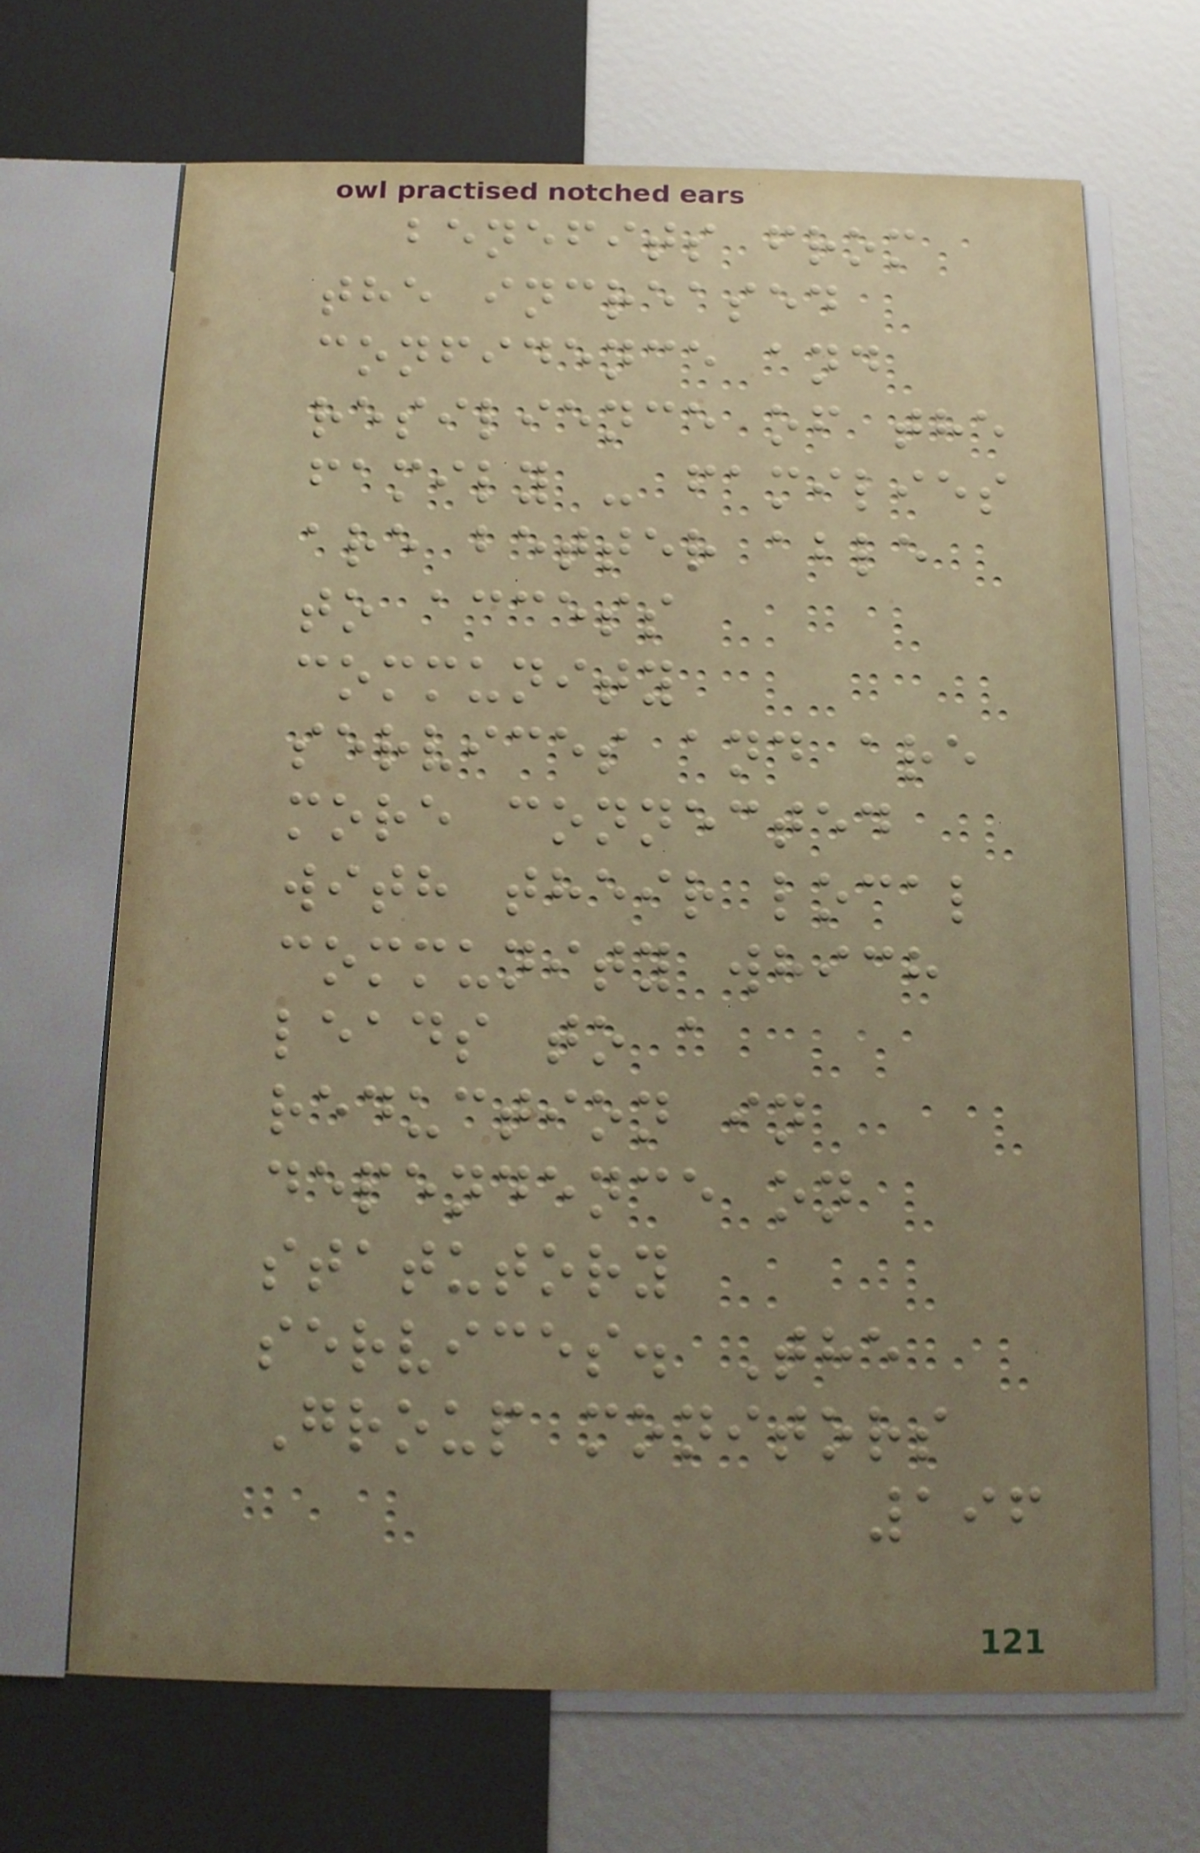benefits from
the increased
confidence and
resilience of the
family - families
are better able
to access
community
services and are
more connected
with their local
community which
leads to a
reduction in
dependence on
statutory
services. The
Group monitors
196
